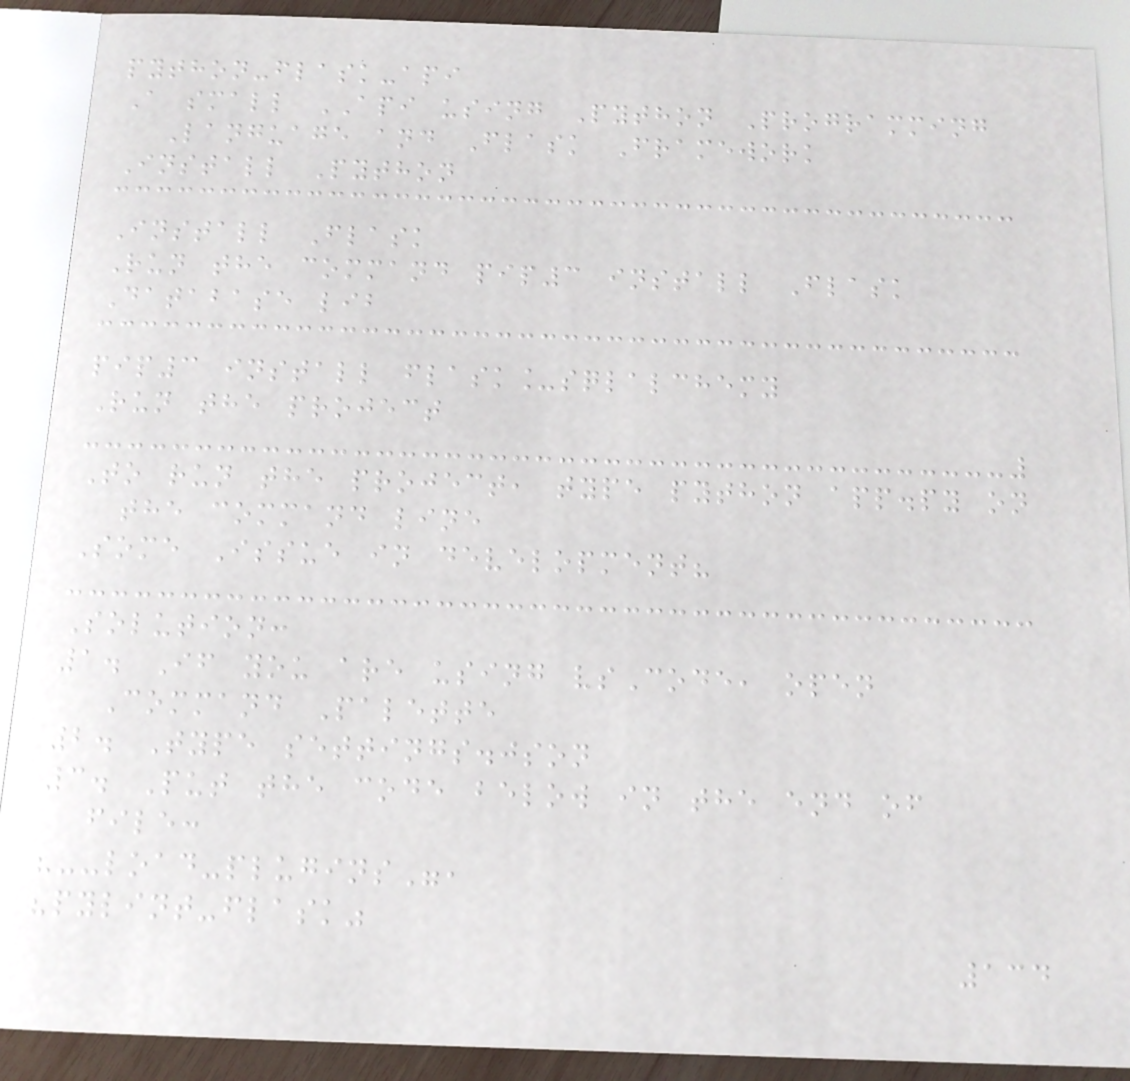python-flask-api
A small API using Python Programming
Language and Flask Framework
Install Python
Install Flask
Run the command pip3 install Flask
Database lib
pip3 install flask_sqlalchemy
Run the project
To run the project, type python app.py on
the command line
Some Issue in development?
Solution:
1. If you are using vsCode, open
Command Palette
2. Type settings.json
3. Put the code below in the end of
file:
"--load-plugins",
"pylint-flask"
134
